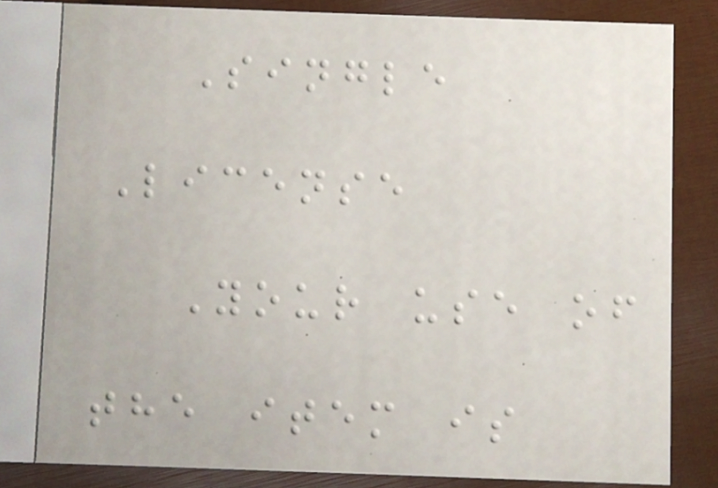Single
License
Your use of
the item is
